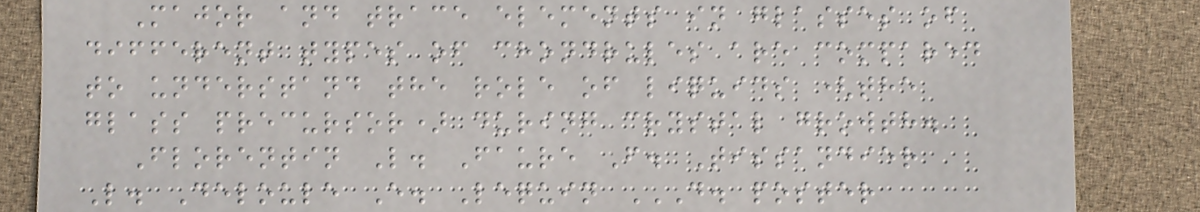Major and trace elements in glasses of
different types of chondrules are compared
to understand the role of liquids (the
glass precursor) during crystal growth.
Florentin L. Faure F. Tissandier
L. Deloule E. Lequin D. POSTER
